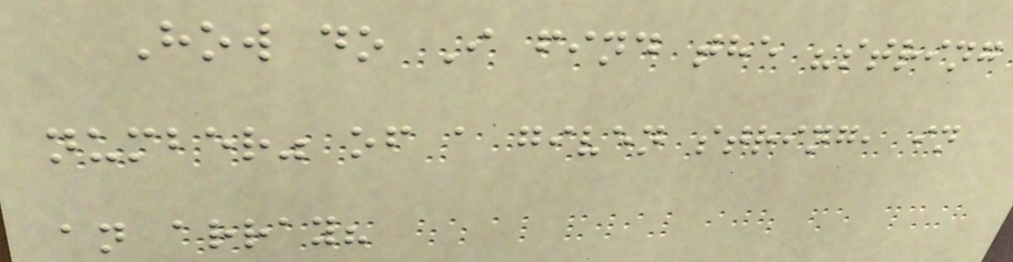How do I find the "string
number" of a given string, in
an array?
